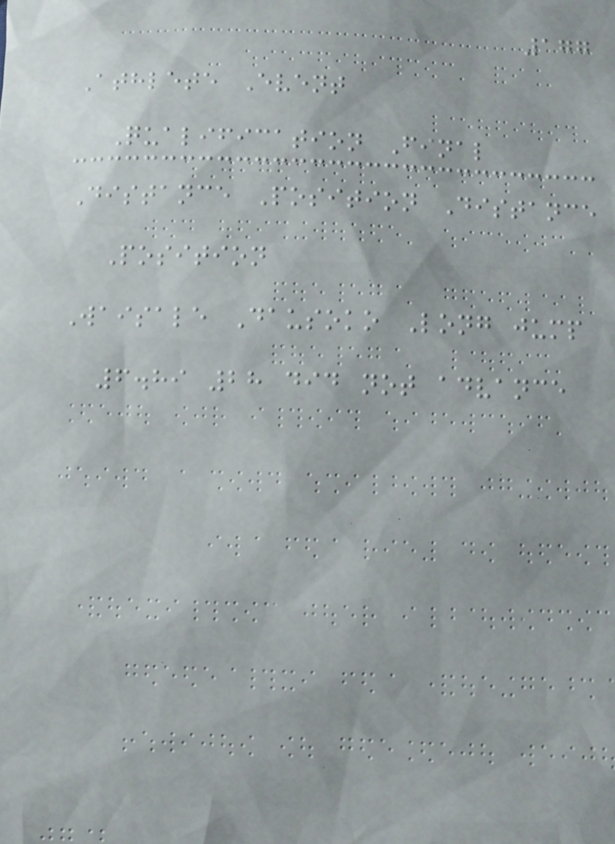177
Athlete Event
Qualification Final
Distance Position Distance
Position
Waisale Dausoko Long jump
6.89 28 did not advance
